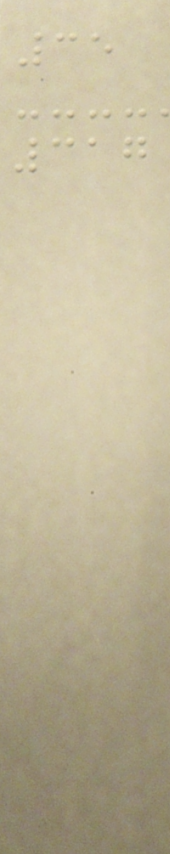35
317
